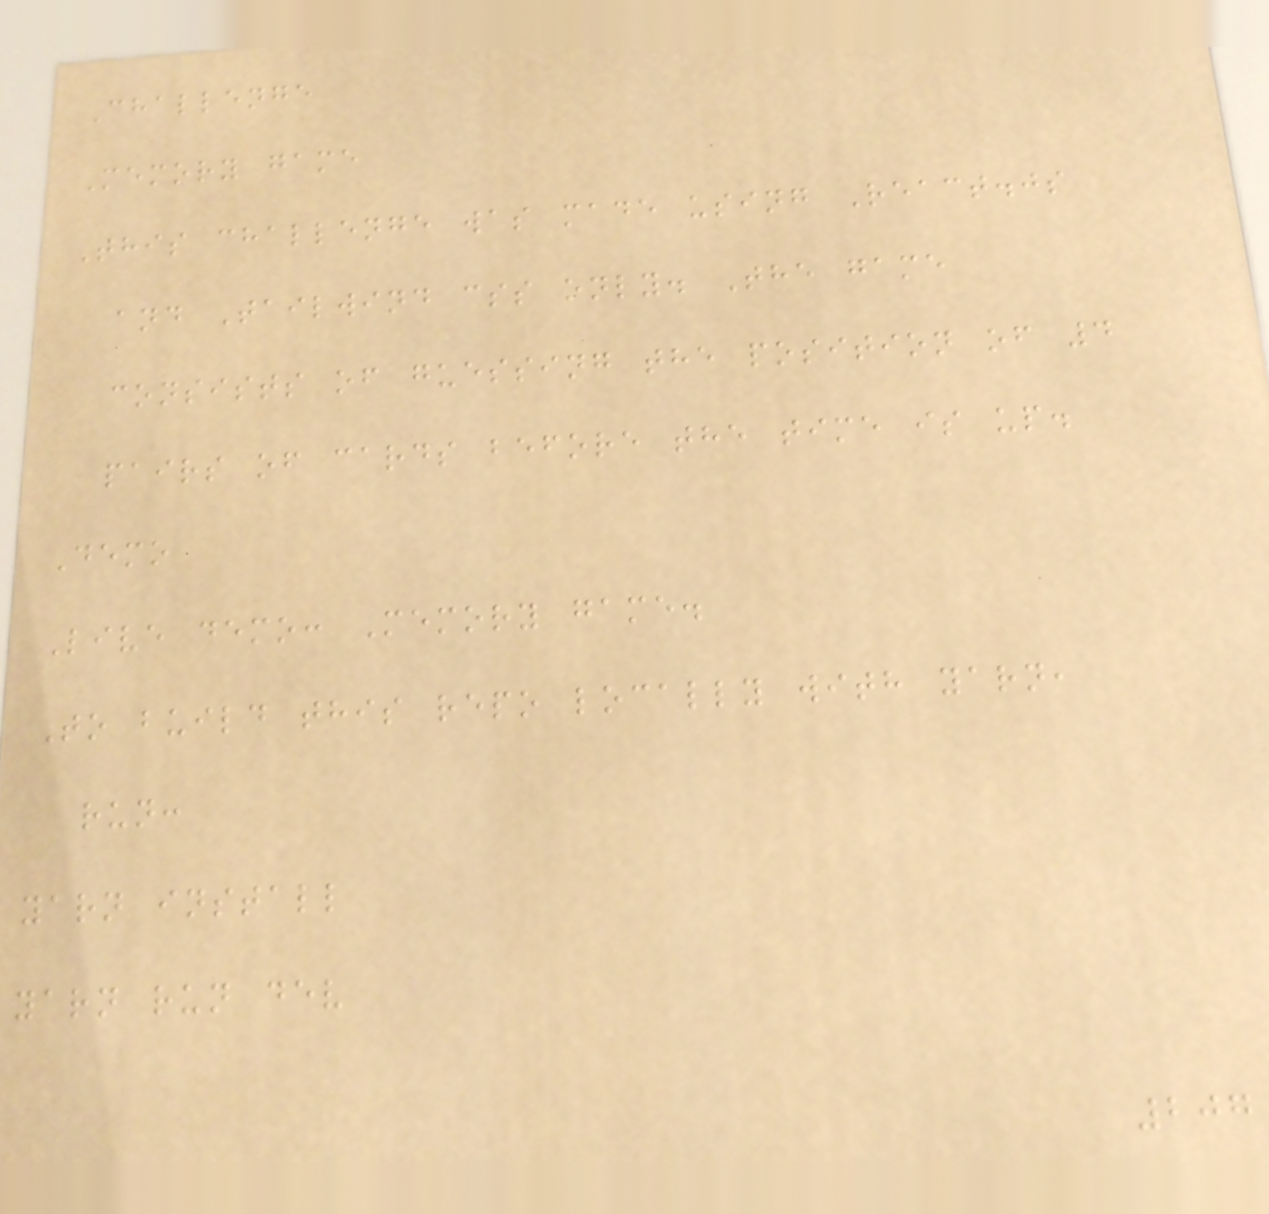Challenge
Memory game
This challenge was made using React.js
and Tailwind css only. The game
consists of guessing the position of 4
pairs of cards before the time is up.
Demo
Live demo: Memory game.
To build this repo locally with yarn,
run:
yarn install
yarn run dev
207
